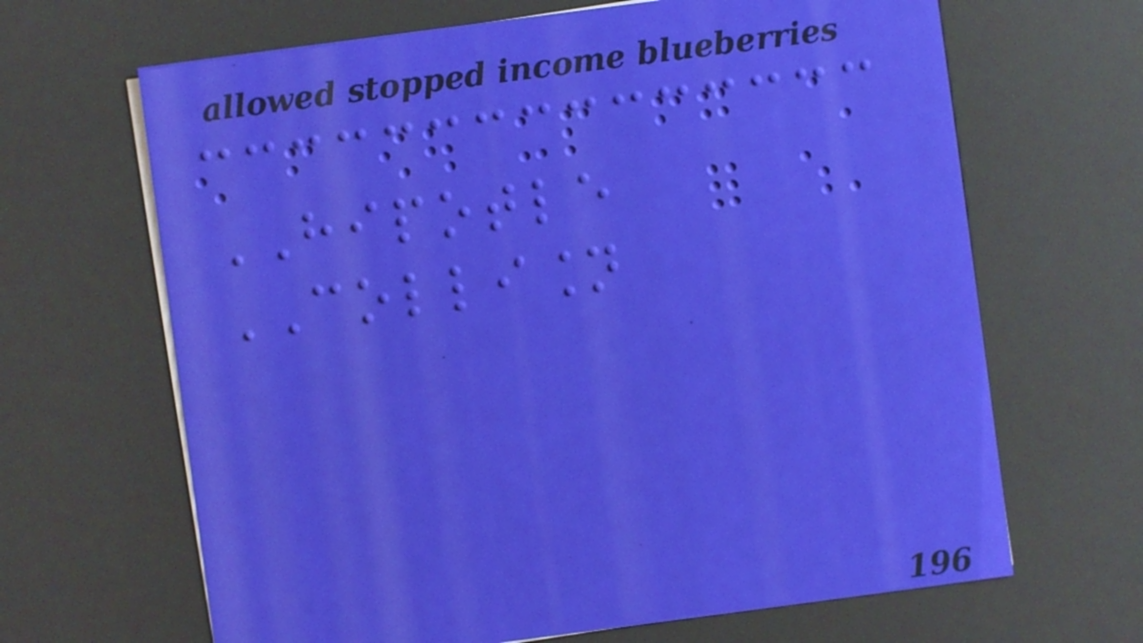HIPOTLE
COLLISION
